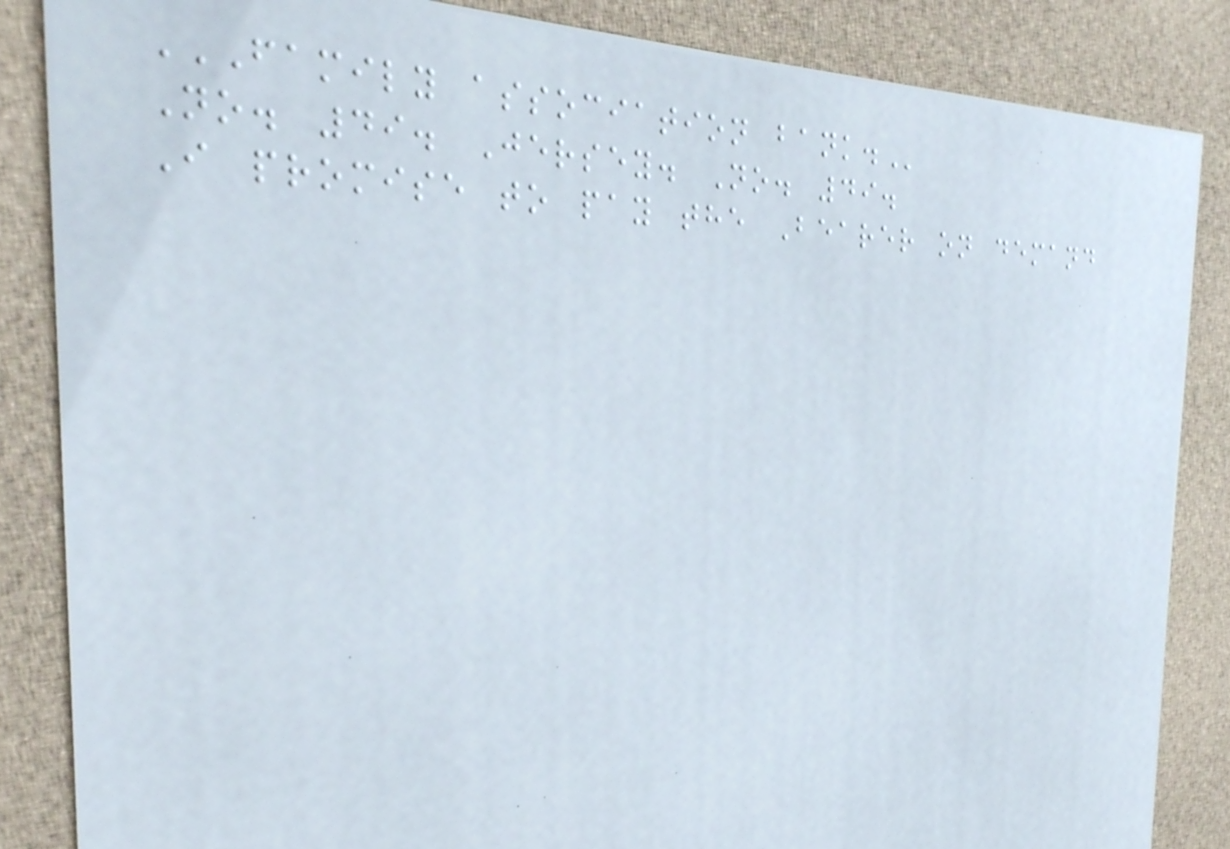FAMILY ASSOCIATION BANK.
No. 49. Jersey. No. 49.
I promise to pay the Bearer on demand
